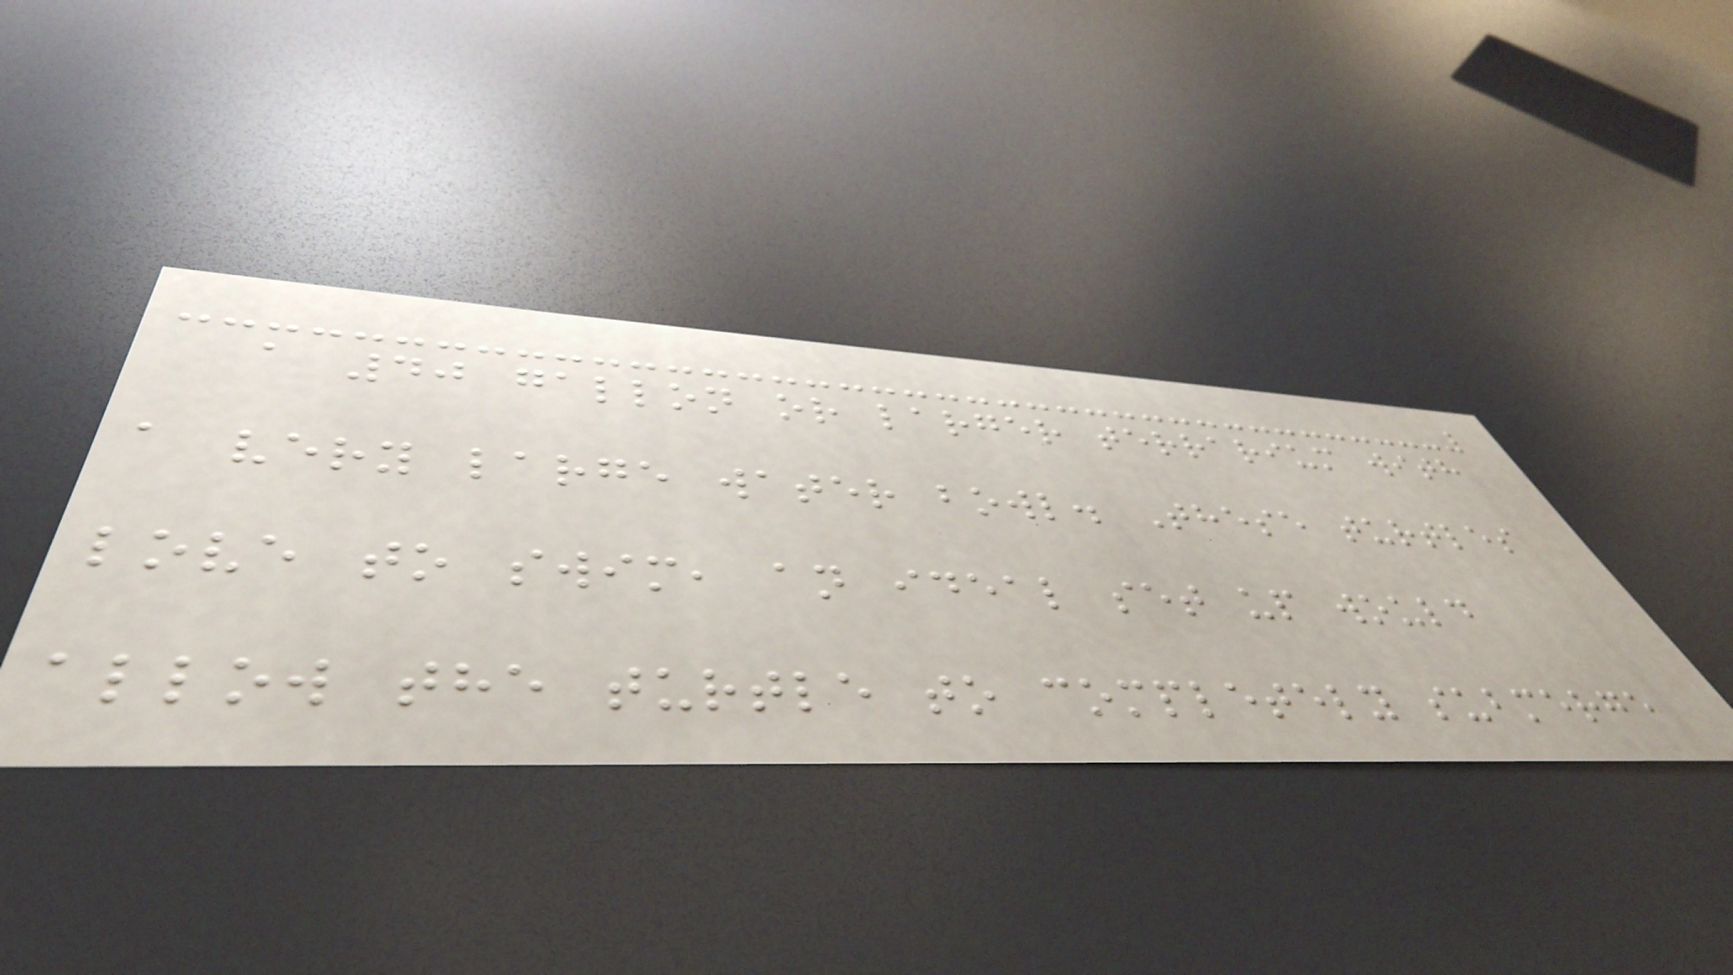a 40 gallon or larger terrarium with
a very large water bowl. These turtles
love to swim, an ideal set up would
allow the turtle to completely submerge
